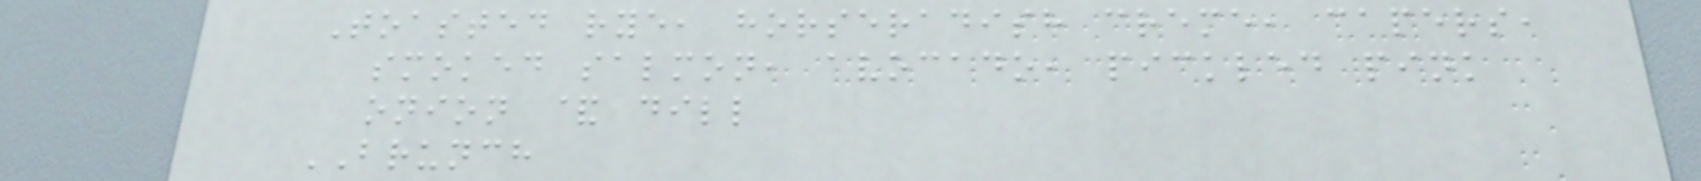Toasted rye, horseradish creme, capers,
smoked salmon, avocado, pickled pink
onion & dill
BRUNCH
